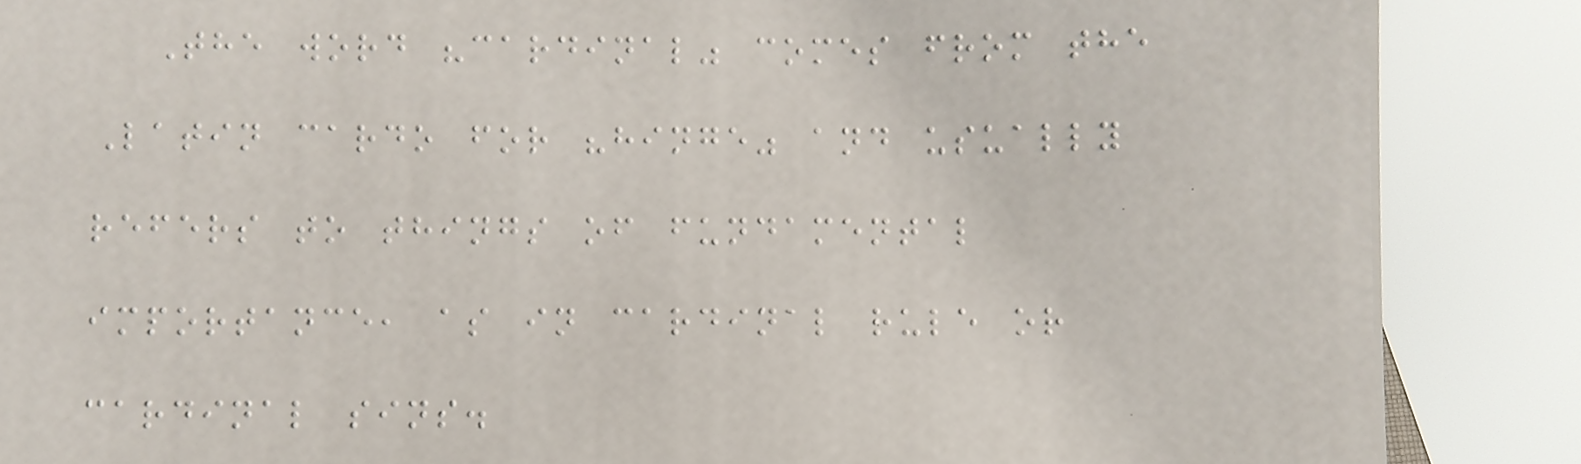The word "cardinal" comes from the
Latin cardo for "hinge" and usually
refers to things of fundamental
importance, as in cardinal rule or
cardinal sins.
